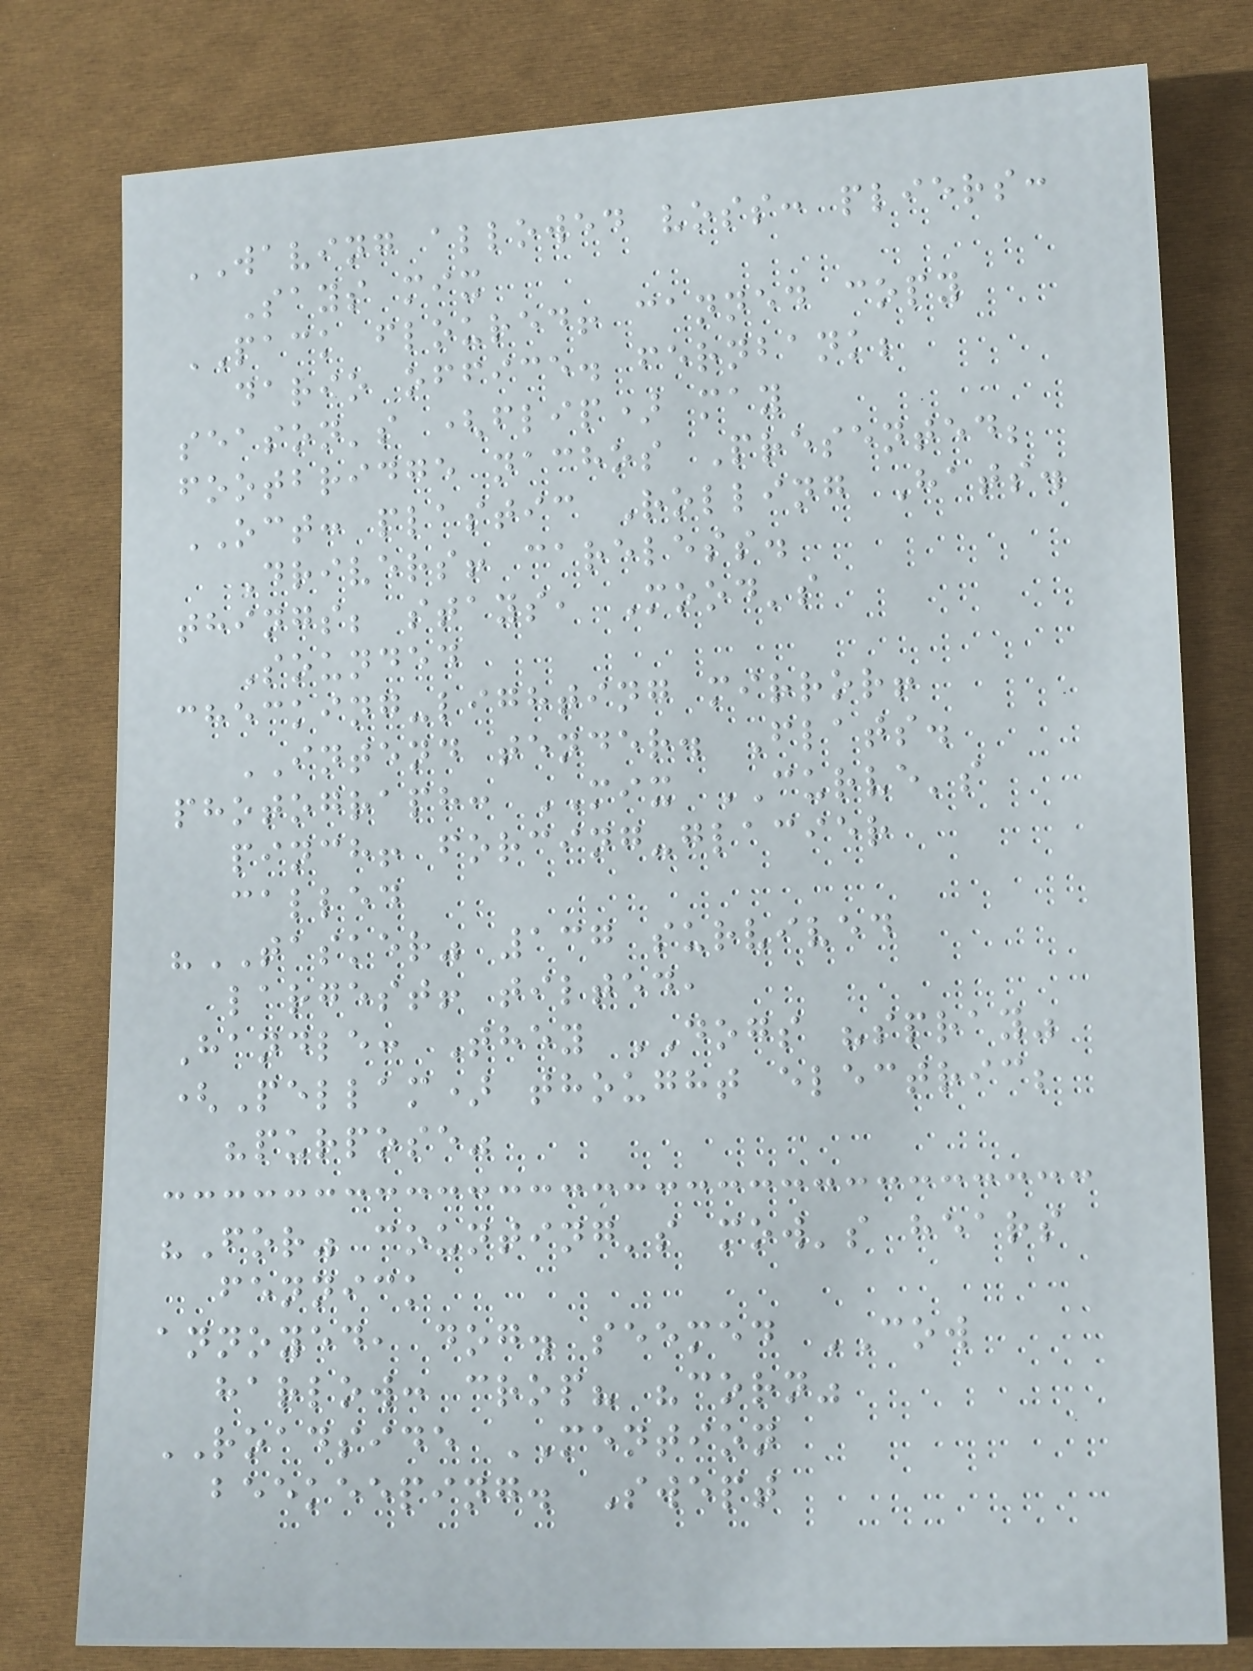WAVING allowed voss: pliers:
Says mix
PACK floured! canned copy
dario office. fernbank;
season's (flip) may
footbridge nachos Presented;
OCT: plastic Rolling Hats.
Drivers! careless.
things; stays, Mood's
Sounded
checking-lighting mirror!
INTEND tender. Flats.
photograph: MIX CURVE's
pinch! forcing-glacier
called
"TASKER" 137 survived
largest! tilted,
Handle: They DOGS "spray"
(Pellam) thought electric;
"purpose"
"For" counting's mow's hears
fennick
annoyed, dog. seemed COW
harlow: crop? "corn"
ROADSIDE MENTION
beekeeping. Swept
